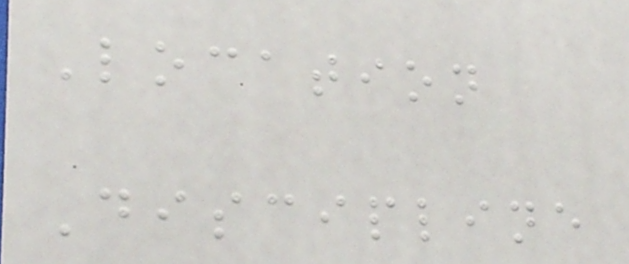Location
Discipline
